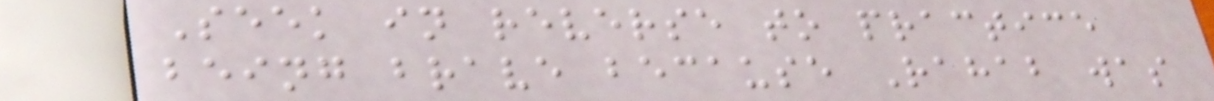Seek in reverse to practice
being brave because Rahab was
